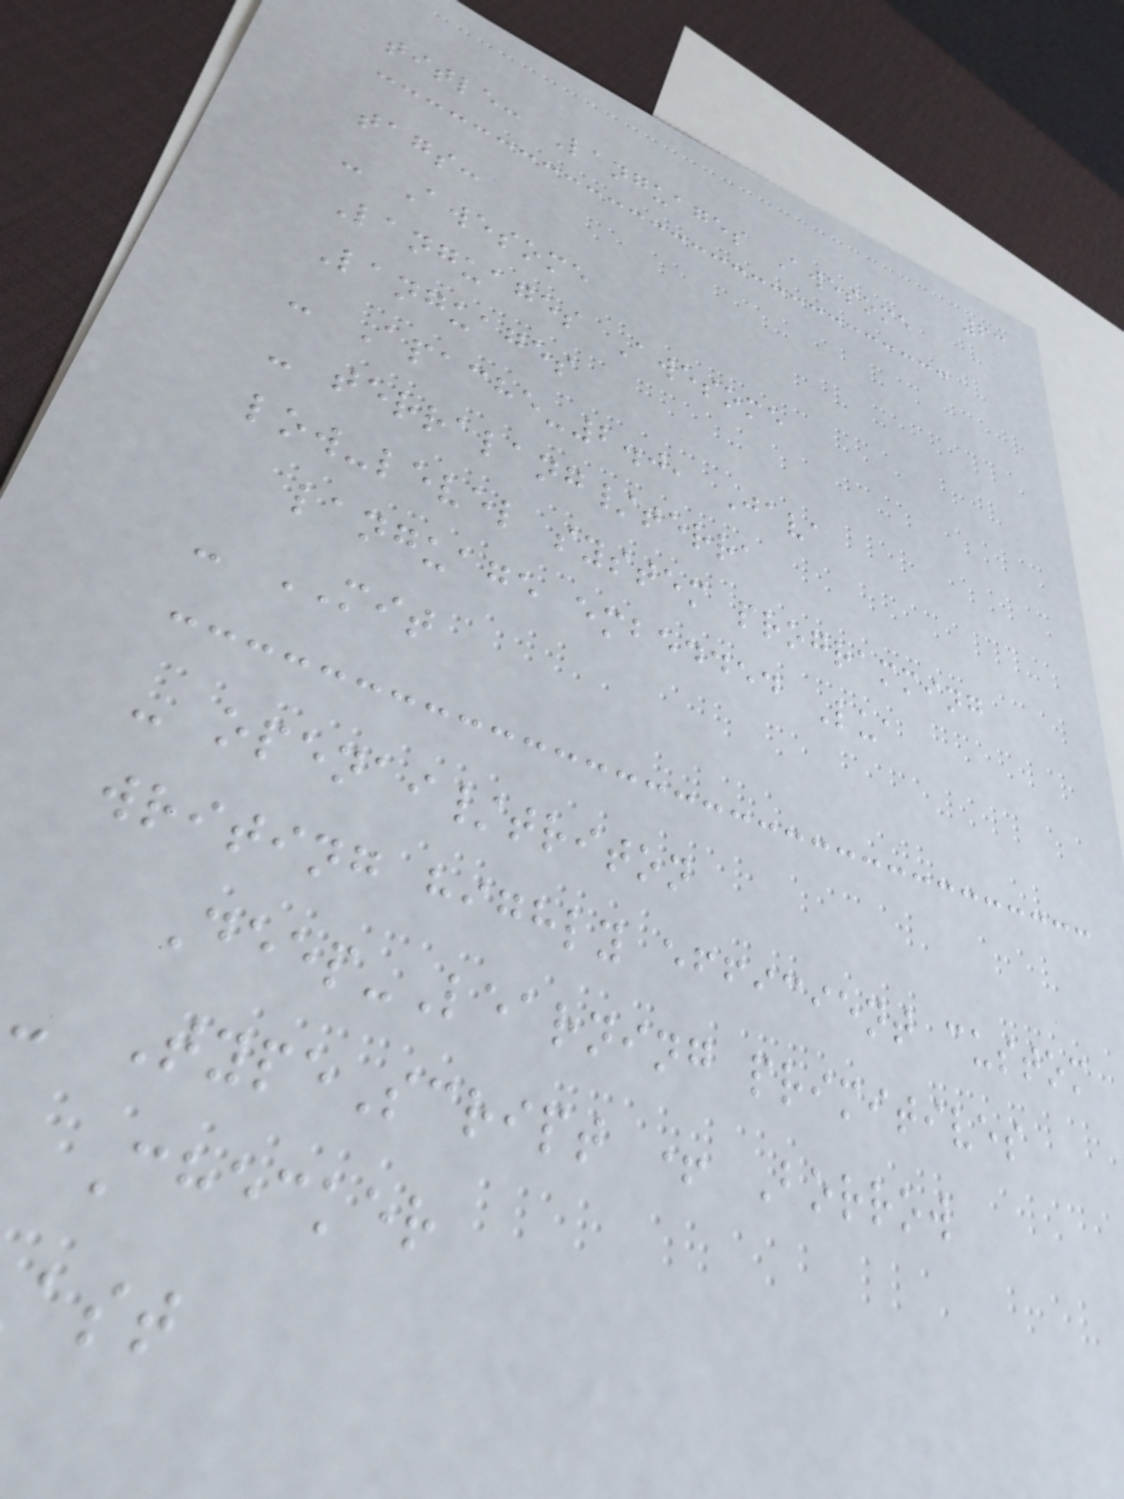63
title: Languages Awesome
tags:
- Awesome
Languages Awesome
Languages
- Apache-2.0, Java
- terralang/terra
low-level system programming
language embedded Lua
- MIT
- openai/triton
writing highly efficient custom
Deep-Learning primitives
- TypeScript + Borrow
Checker
